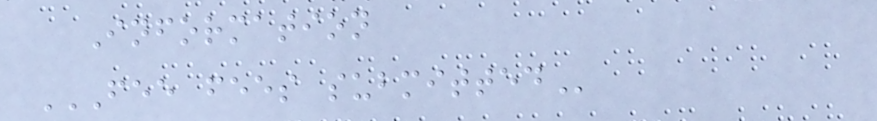Information
FEE FEES SUBMITTED
